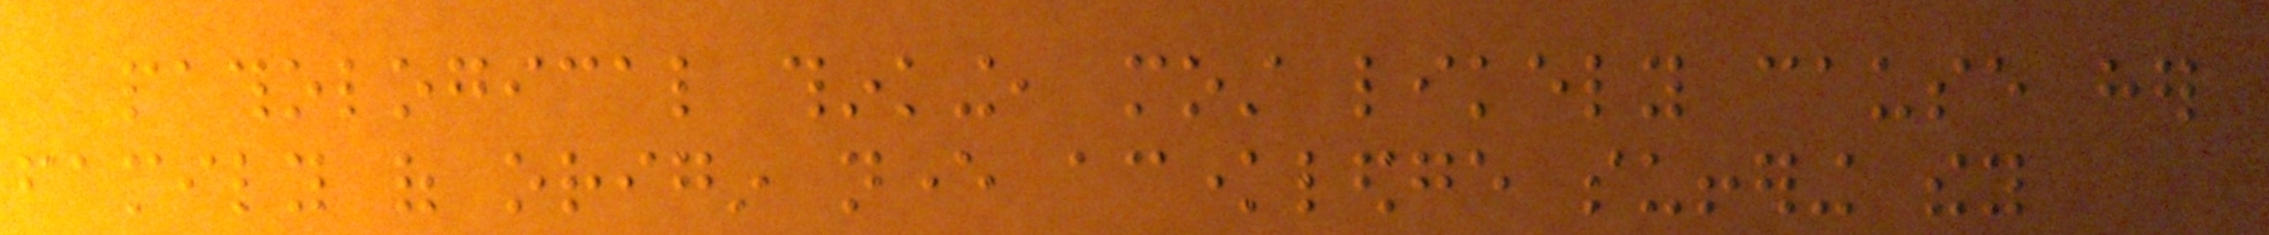pathological thinking, most likely cause her
family of origin never acknowledge suffering they
